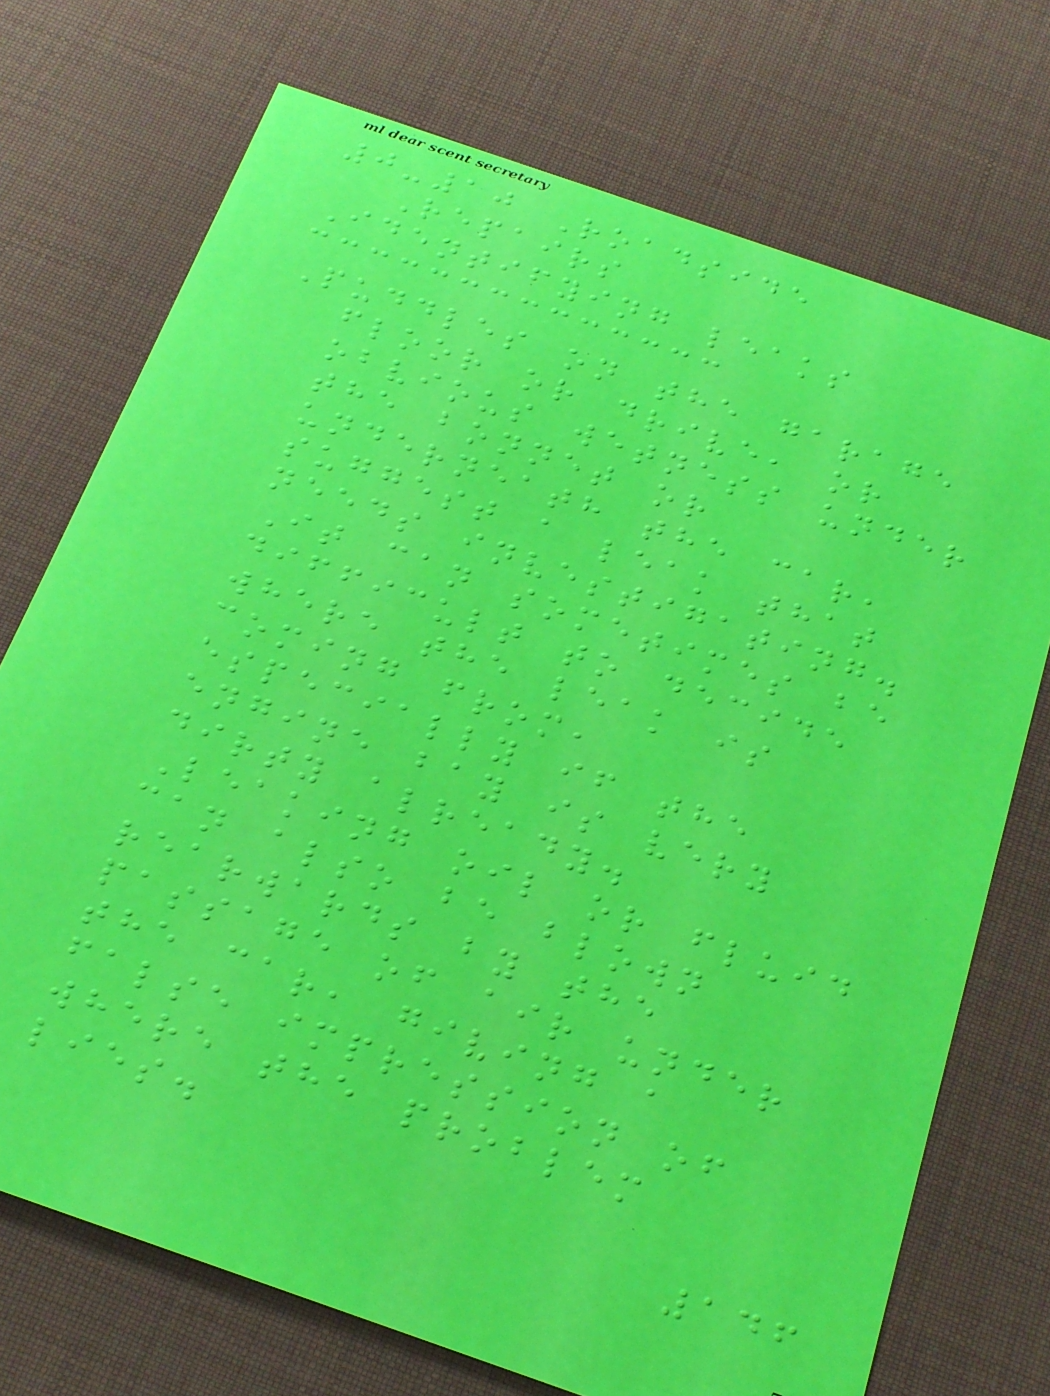0-10 Roadside
Repairs
Identifying leaks
Puddles on the garage
floor or drive, or
obvious wetness under
the bonnet or
underneath the car,
suggest a leak that
needs investigating.
It can sometimes be
difficult to decide
where the leak is
coming from,
especially if the
engine bay is very
dirty already.
Leaking oil or fluid
can also be blown
rearwards by the
passage of air under
the car, giving a
false impression of
where the problem
lies.
146
